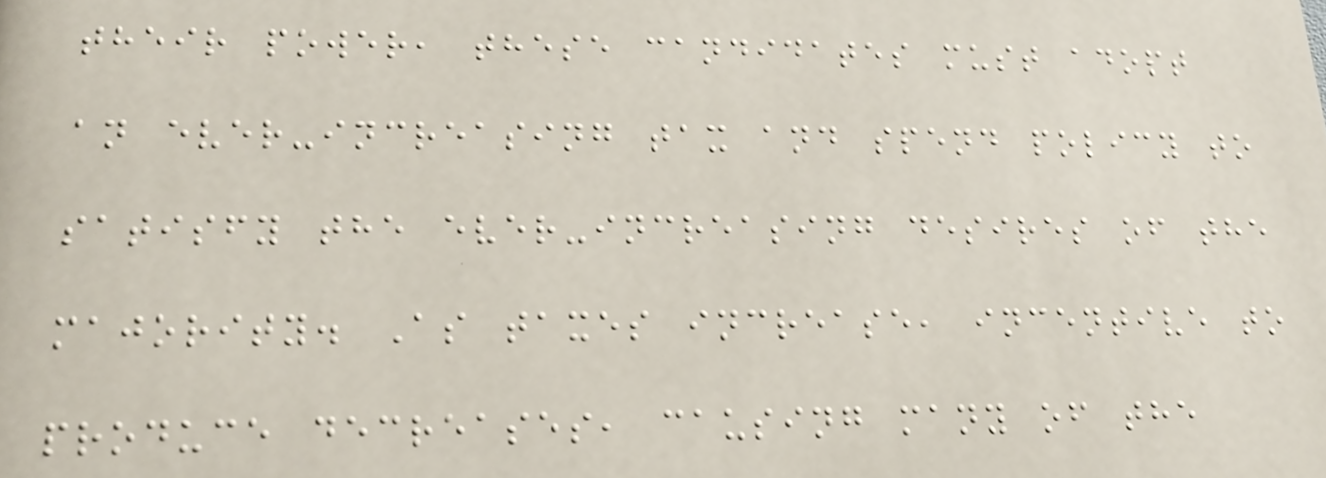their power, these candidates must adopt
an ever-increasing tax and spend policy to
satisfy the ever-increasing desires of the
majority. As taxes increase, incentive to
produce decreases, causing many of the
